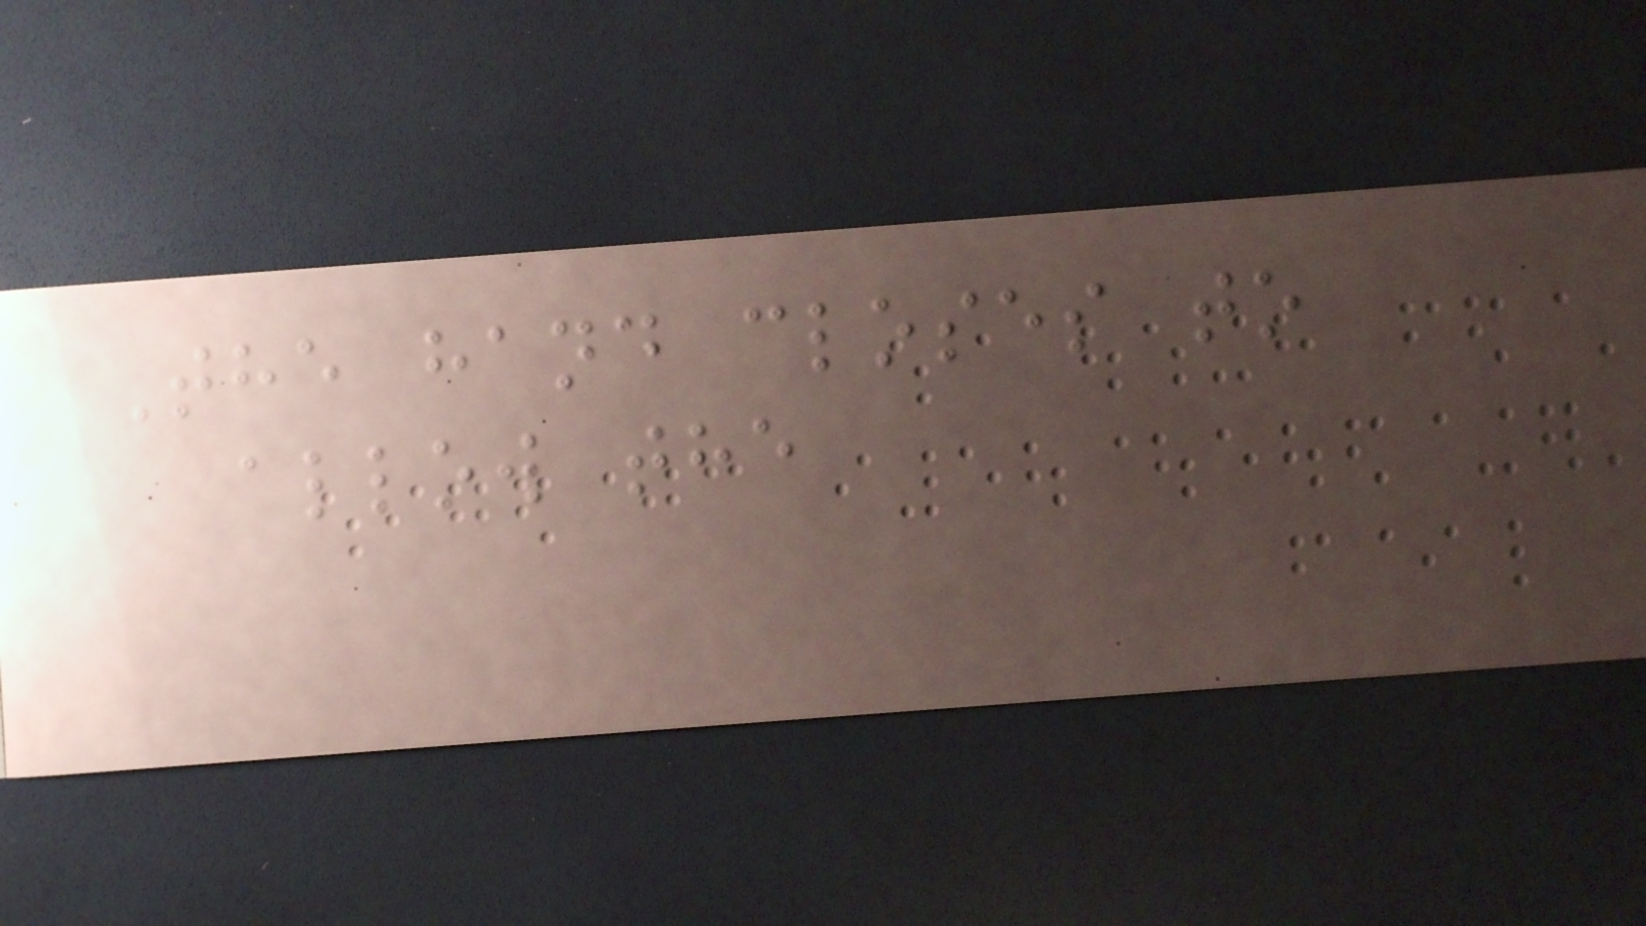The hand closes to
allow the
